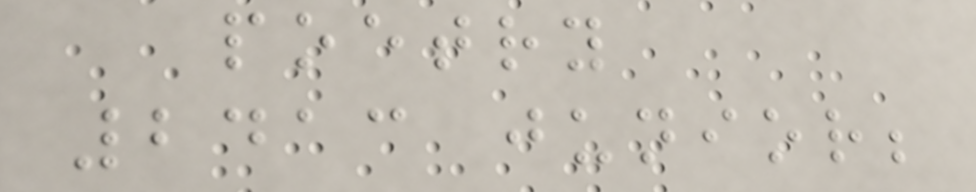poetry
2413 junior;
